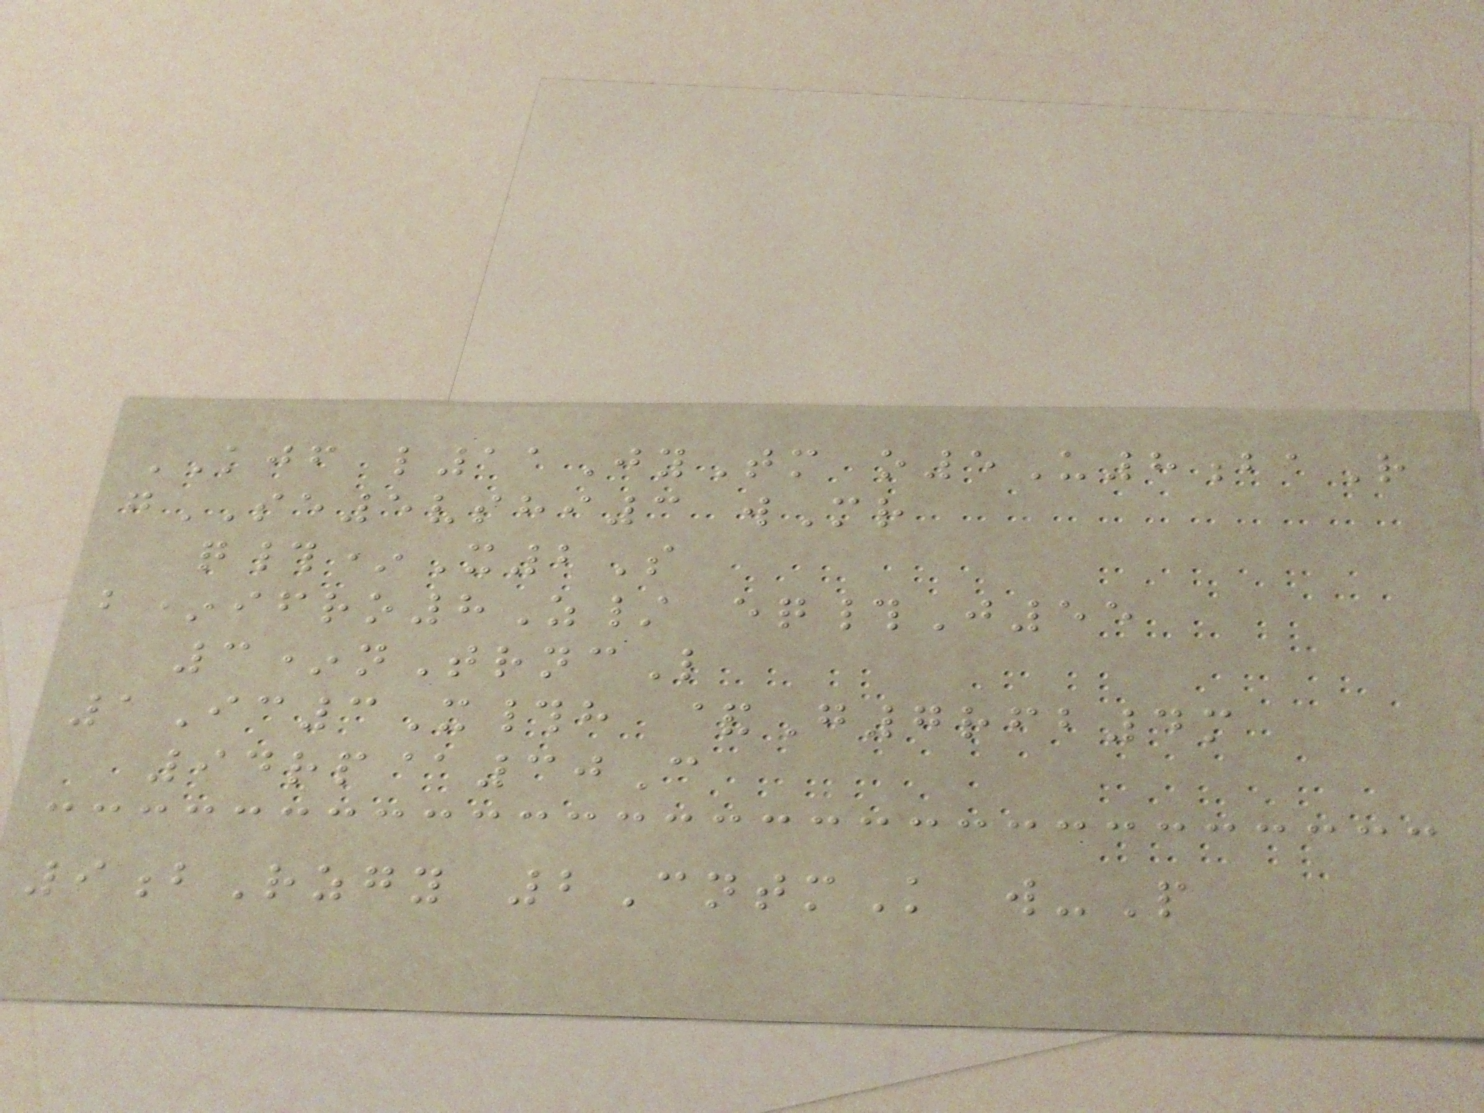KJF l11JyTm o5U8baR
gSE5vshi3 wMr
q#*X2S
b*ifro8Z/ eq#J55
3*nTrncL
1Ic3X#h &G7rfb4m
94rp@30C
9bRzgy 2CntmK w-P
